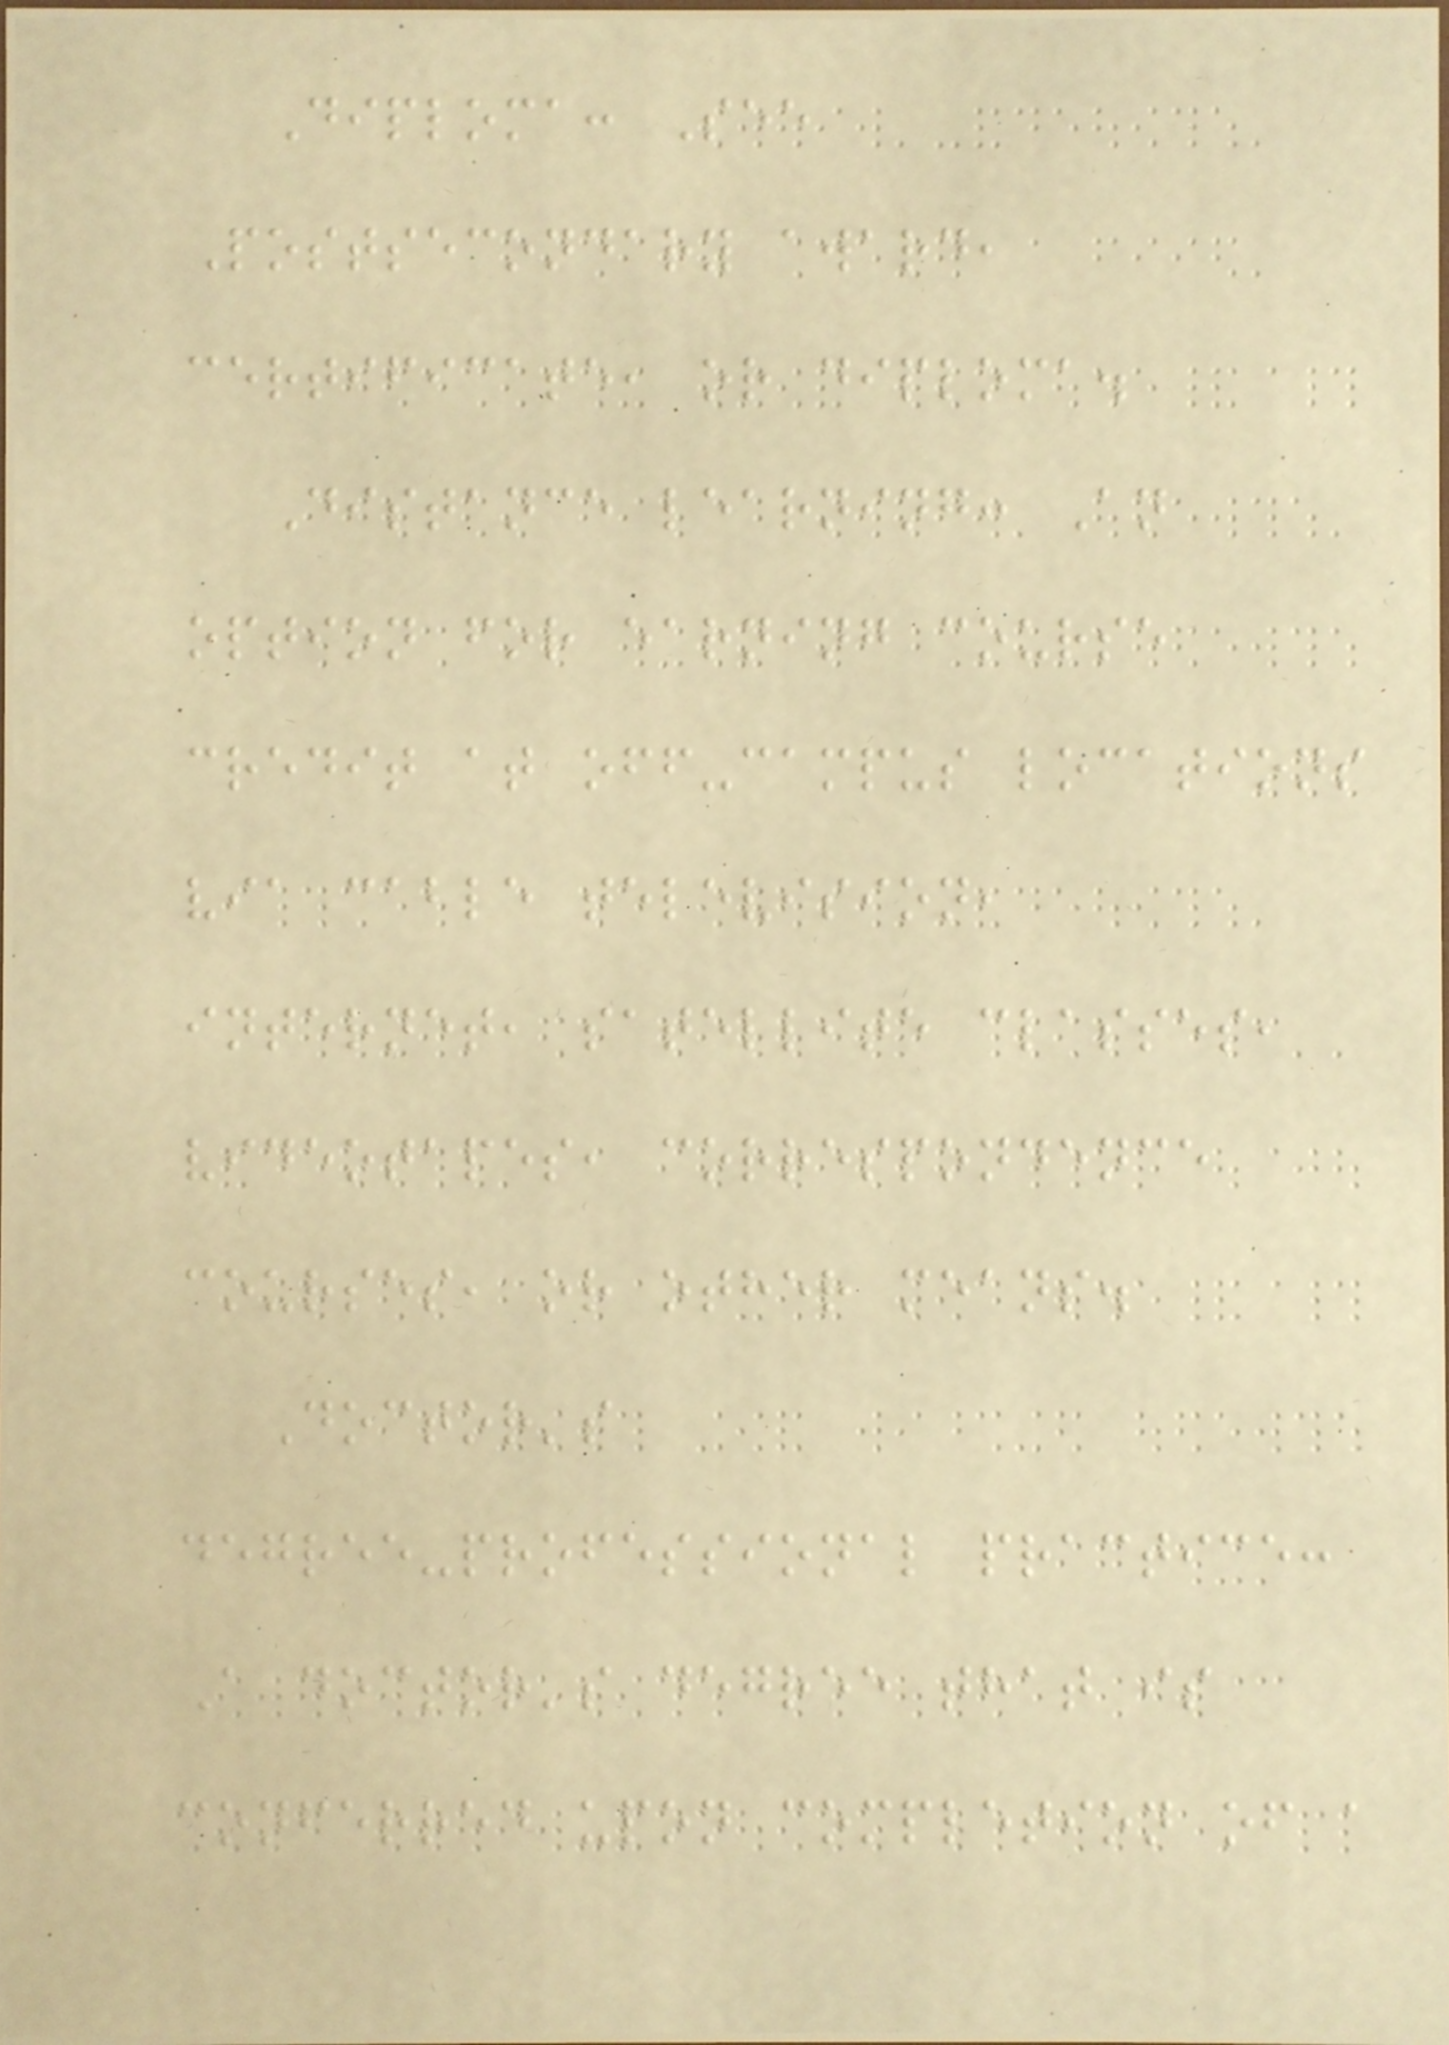Diploma: See
Postsecondary award,
certificate, or diploma.
Distance learning: An
option for earning course
credit at off-campus locations
via cable television,
internet, satellite classes,
videotapes, correspondence
courses, or other means.
Doctor's
degree-professional practice:
A doctor's degree that is
conferred upon completion of a
